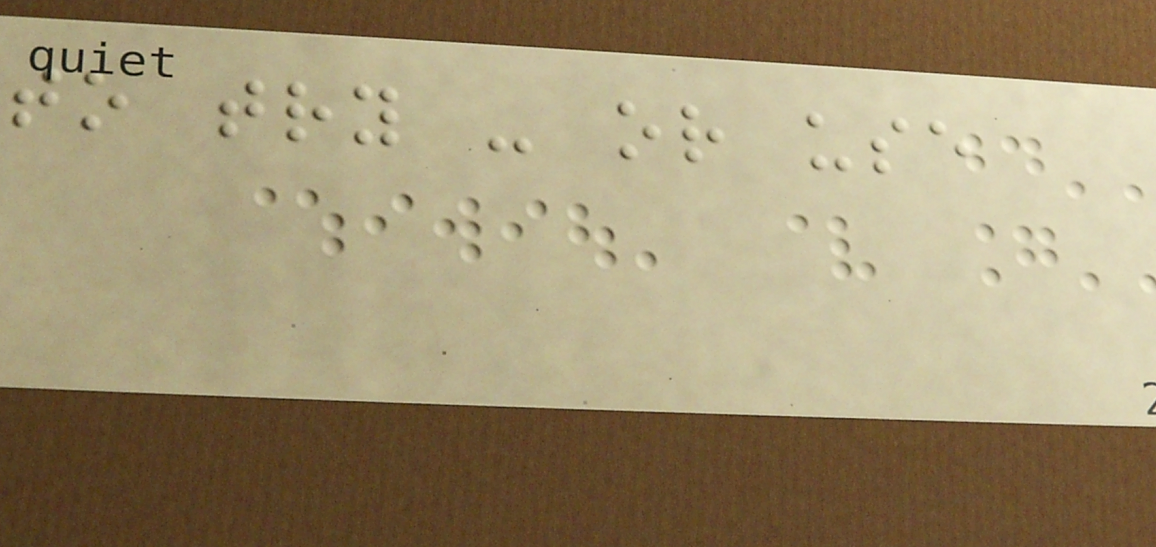to try - or use
